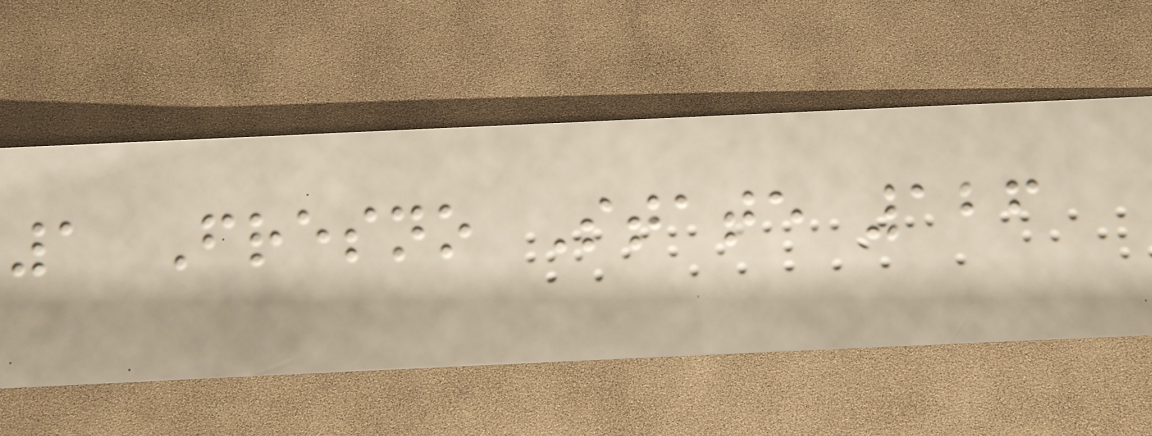1 Fresno State 126
